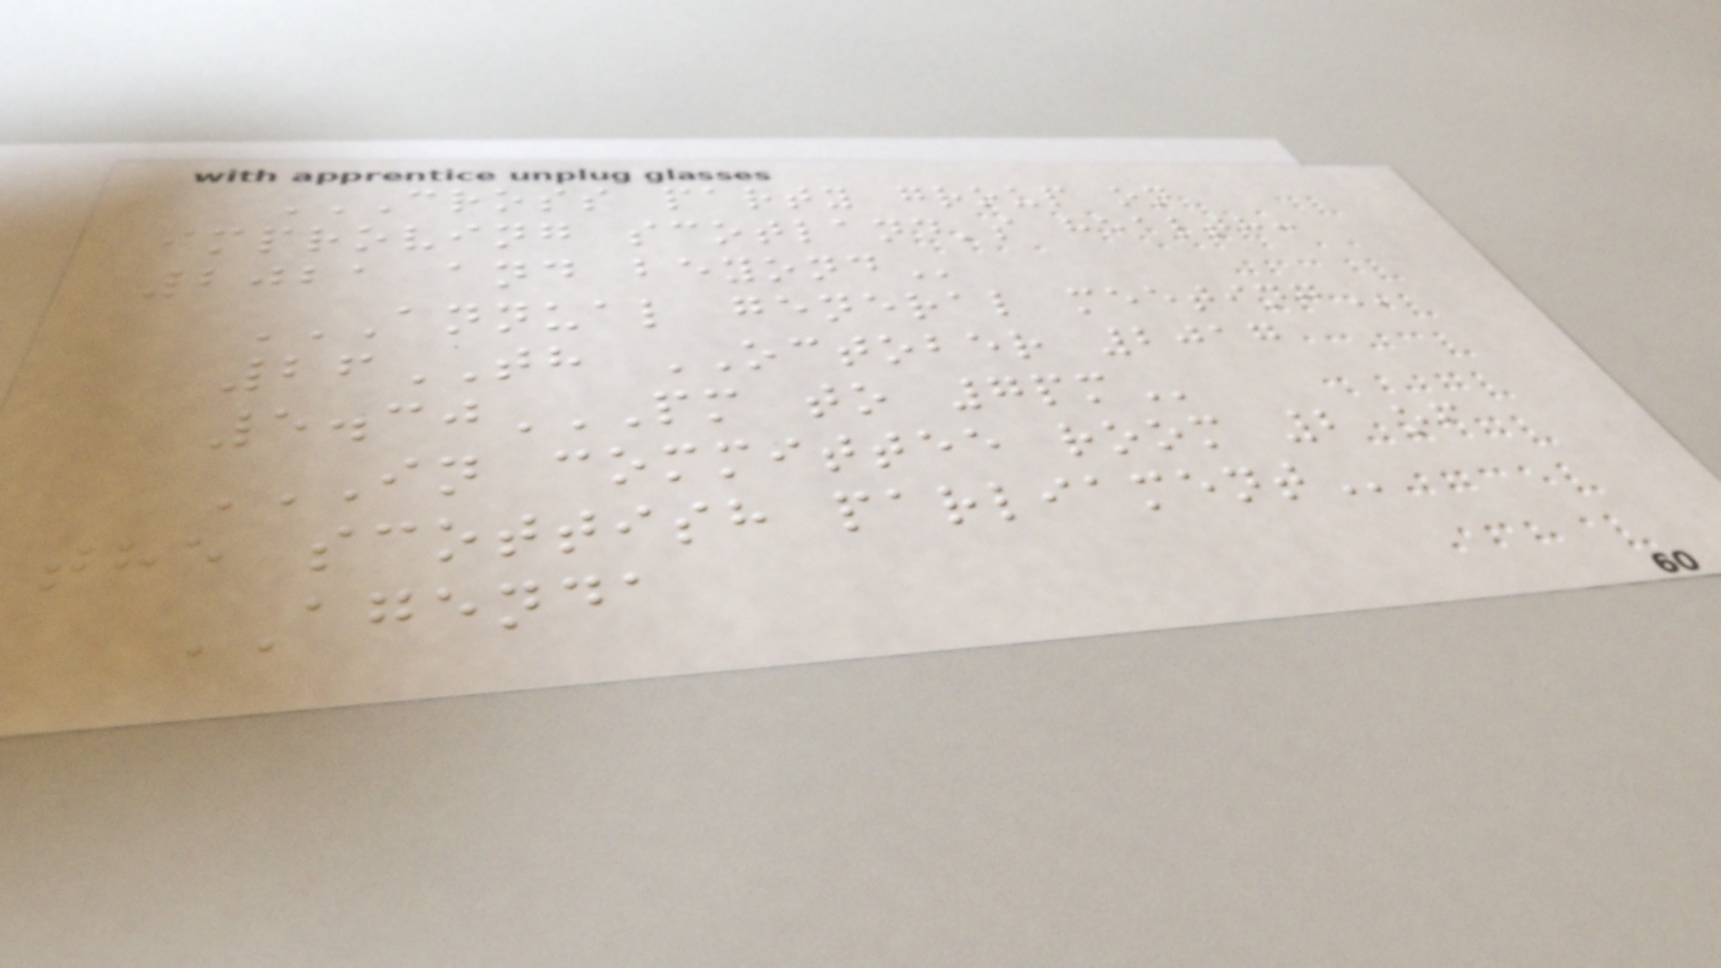CROSS PARTY GROUP ON
IMPROVING SCOTLAND'S HEALTH:
2021 AND BEYOND
ANNUAL GENERAL MEETING
26TH OCTOBER 2017
5.30PM TO 7PM
IN COMMITTEE ROOM 2 OF
THE SCOTTISH PARLIAMENT
AGENDA
